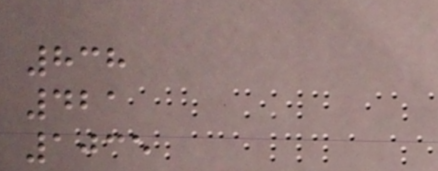838
421
1035
